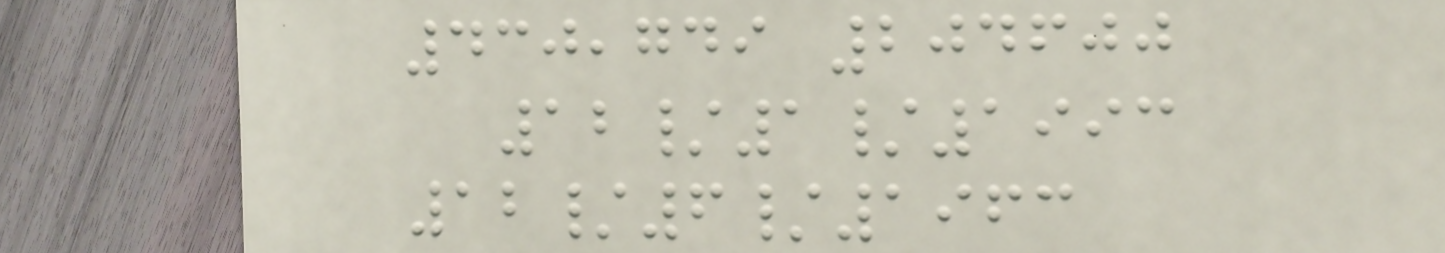430,749 204600
12/1/1993
12/6/1963
